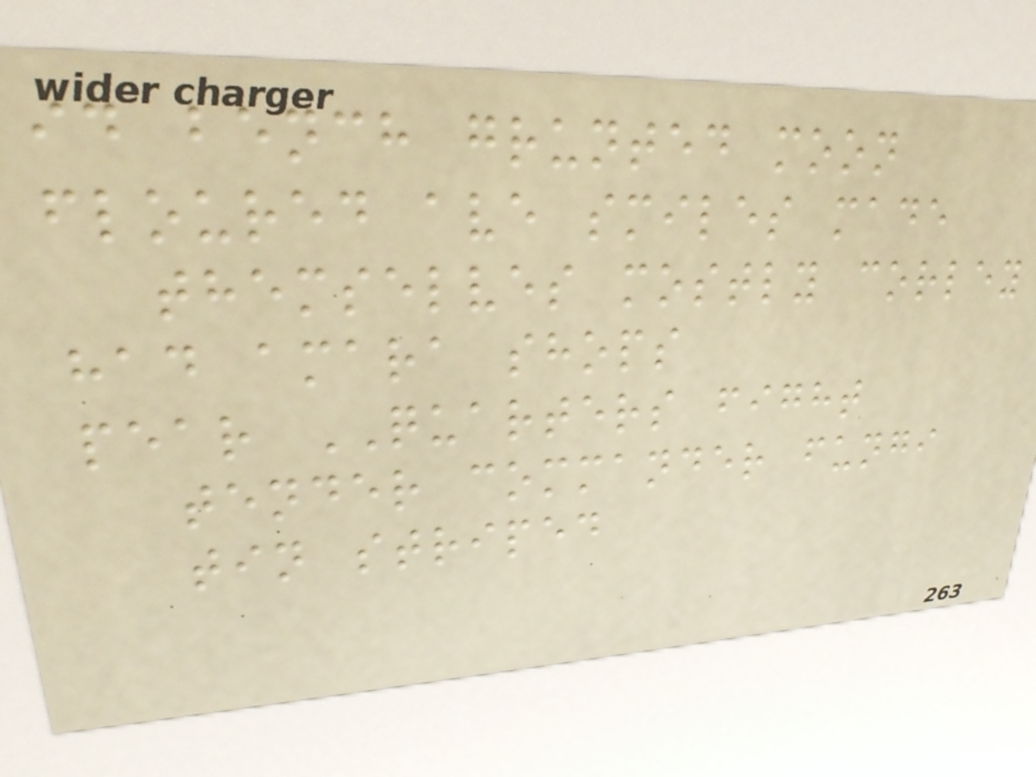id bench grunted moon
floured ave smiles made
themselves mostly corley
had amara shops
pear QUARTERS fight
tender commander fungi
tin striped
